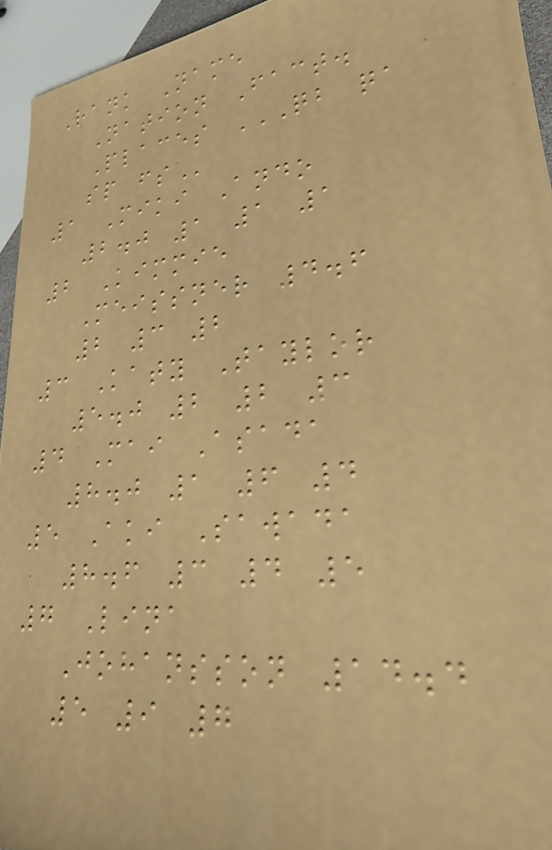Rank Name
Nation Fact.
Places QB QA
SP FS
1 Miki Ando
2.0 1 1 1
2 Kimmie
Meissner 4.6
2 3 2
3 Katy Taylor
5.0 2 2 3
4 Mai Asada
8.0 1 6 4
5 Aki Sawada
8.6 3 4 5
7 Lina
Johansson 14.4
5 9 7
